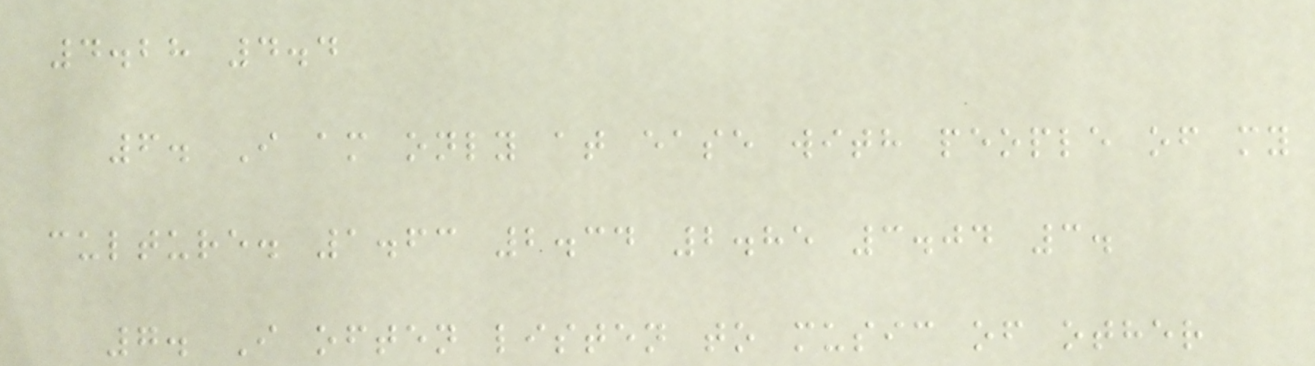4.28 4.4
6. I am only at ease with people of my
culture. 1.63 2.34 2.85 3.04 3.
7. I often listen to music of other
